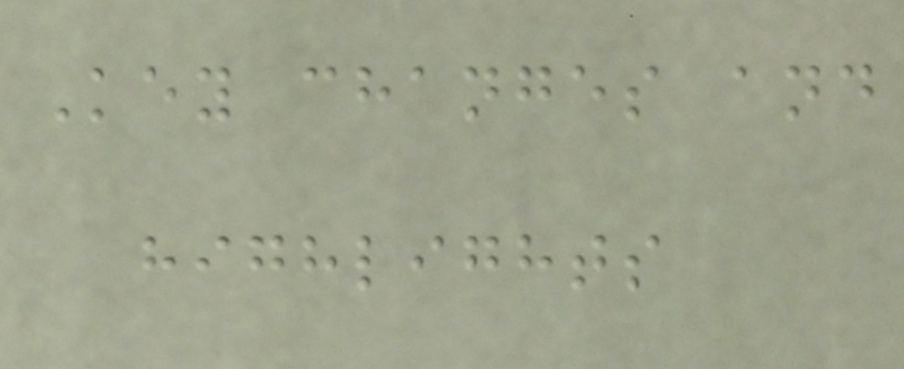Key changes and
highlights
